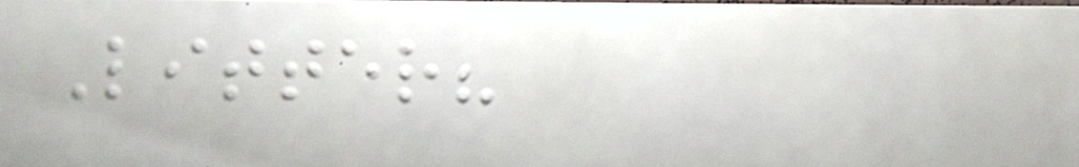Litter?
